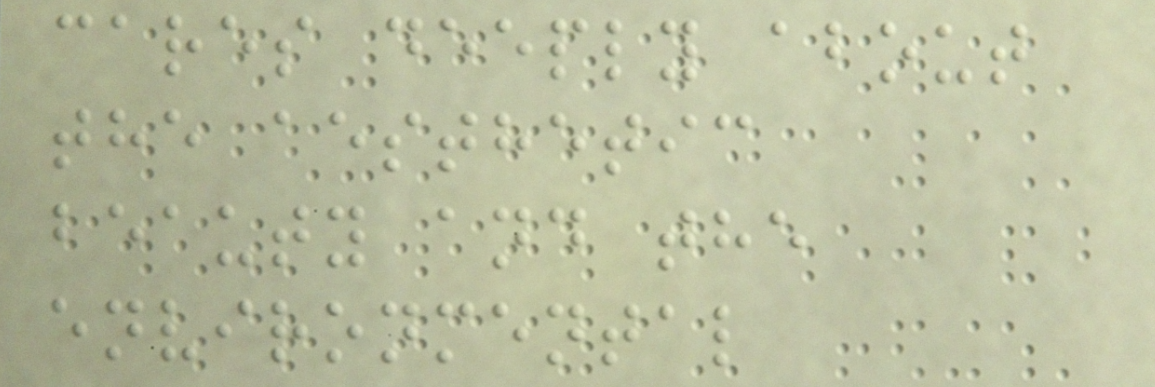cares deeply about
the aesthetic
beauty and the
environmental
